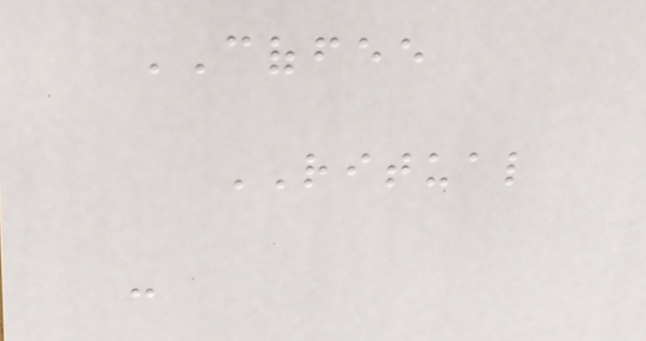COFFEE
RITUAL
-
